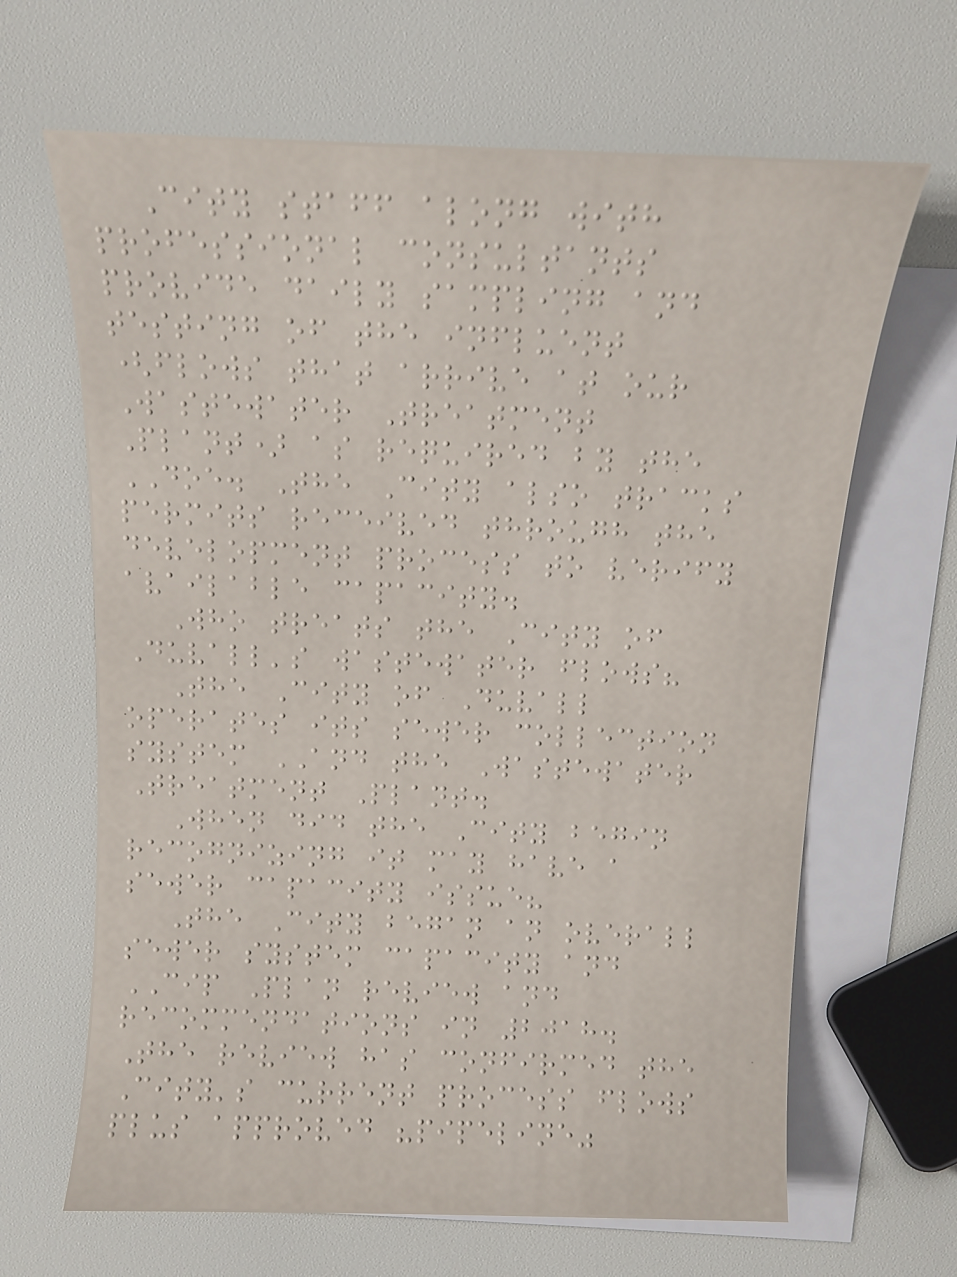City staff along with
professional consultants
provide daily sampling and
testing of the influent
(flows that arrive at our
Wastewater Treatment
Plant) as required by the
DOE. The City also tracks
permits received through the
development process to verify
available capacity.
Who treats the City of
Duvall's wastewater flows?
The City of Duvall
operates its sewer collection
system AND the Wastewater
Treatment Plant.
When did the City begin
recognizing it may have a
sewer capacity issue?
The City began an overall
sewer system capacity and
CIP Plan review and
recommendations in 2018.
The review has confirmed the
City's current process flows
plus approved "pipeline"
